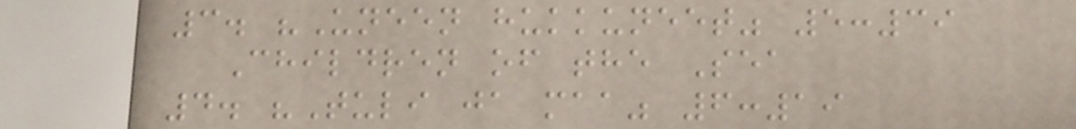3. "Uneen hukkuneet" 5:39
Children of the Sea
4. "Tuli ja maa" 6:19
